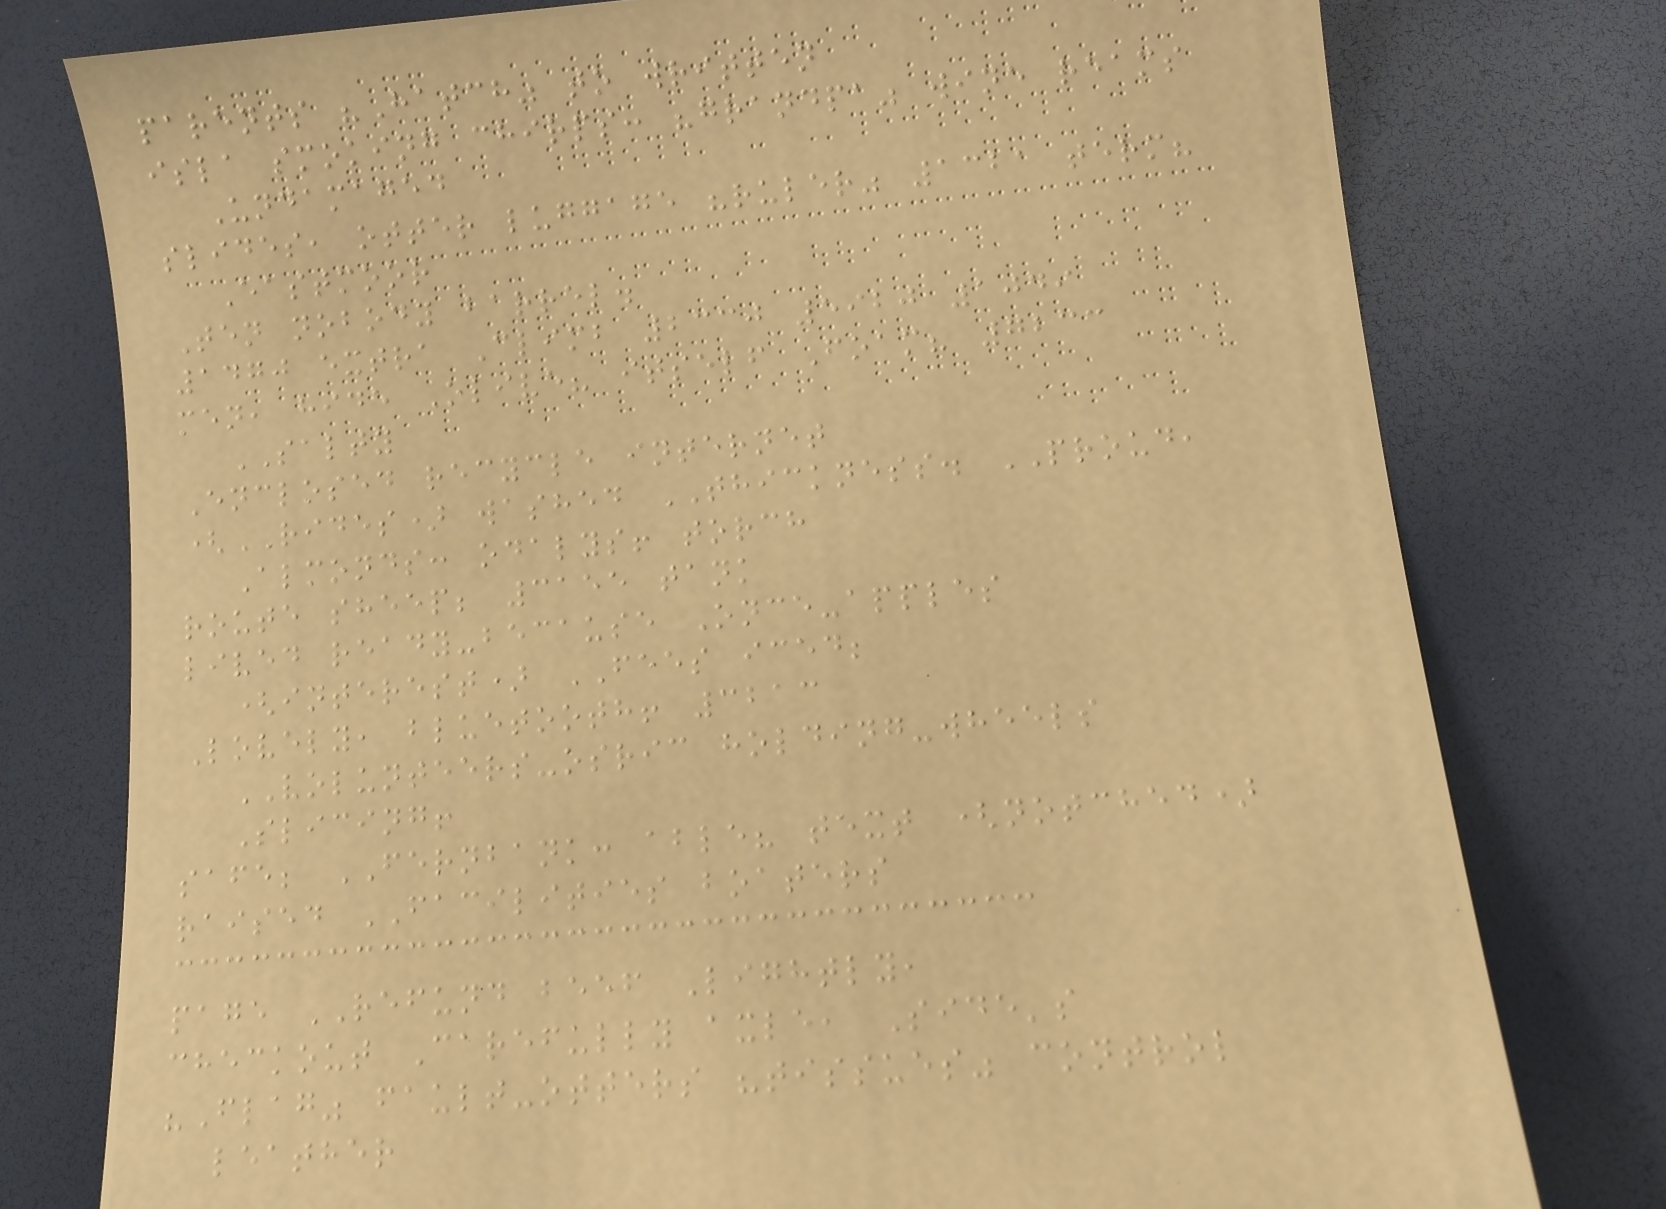parents "Hatch" to written
isla smoking chirps: "grandpa" wine reams
Undamaged
slides, otter luggage "ruler" 1321 term?
Eastmoor
Ten nobody barrel.
1470 extra Climb 2330 5920 1049
men, hide Olive? itself Foam? 7233
SALTY
Enclosed recycle internet
(RIDES) washed THICKNESS. PROUD,
Almonds: odalys! torch
route sheep; 3155 tank
lived ready-because Once-apples
(interest) FEES iced;
Lovely, bluetooth! 3213
VOLUNTEERS-osric holding-wheels
Slicing!
safe; FERNBANK: able? text (notched)
raised FACILITIES boaters
page REFUND beef Lightly,
checkout Carefully axle, Side's
"Flag" fault-otters "tissues" control
leather
